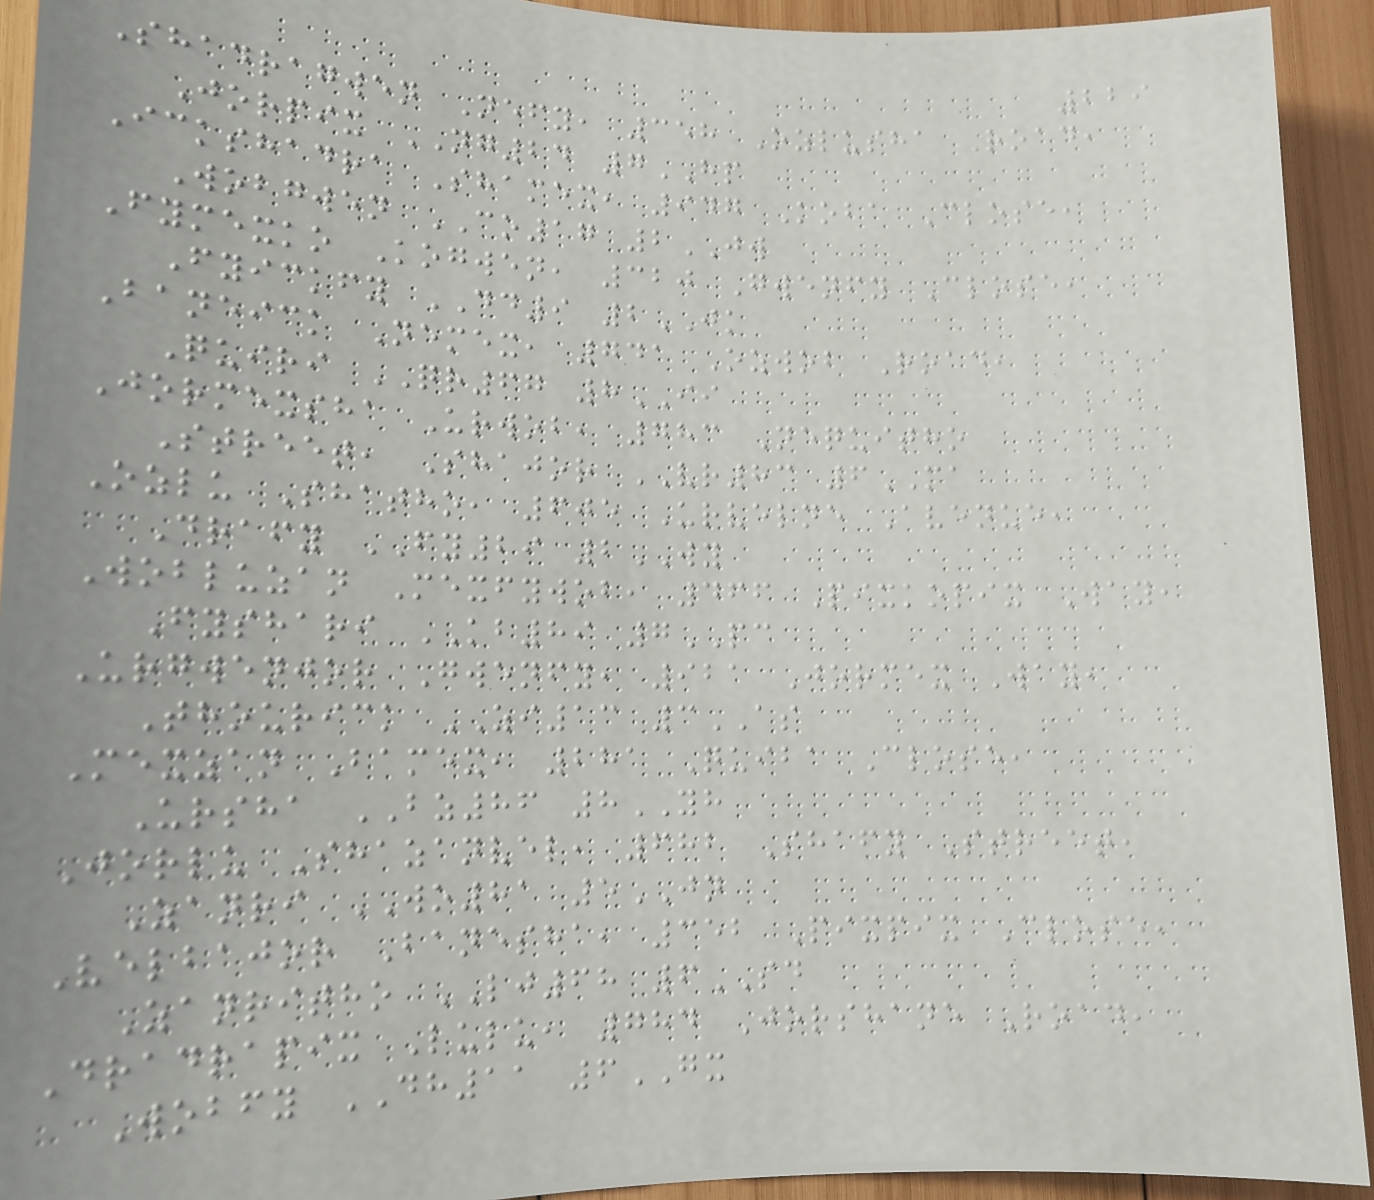229
Shadragwen Nefy, 358 Ozlusha Road,
Jorpix NG24 7HP
Ickshadra Shamex, 947 Koba Close,
Wobgwen CO17 2JW
Fymexko Kogwen, 320 Gwenfy Close,
Fyickfy DD9 2JK
Baneick Nemex, 741 Ozwob Road,
Quiri QR67 8II
Jormexsha Urwob, 783 Nequitho
Street, Shajor VR83 6MA
Ozlu Shatho, 605 Urvelne Avenue,
Drafy FY29 2WY
Wobluzan Mexfywob, 466 Pixkopix Way,
Fyshari KB89 7PC
Urgwenjor Gwenfy, 921 Jormex Way,
Thourick ZI13 3AS
Mexzan Bamex, 281 Quiba Close,
Ursha BZ86 8YH
Jorlu Shazanvel, 682 Shafy Street,
Zanri WO81 5JN
Velbajor Banesha, 352 Pixpix Close,
Zanritho LJ68 6SD
Dradrapix Lulu, 784 Jorshane Road,
Wobfy DH11 6GX
